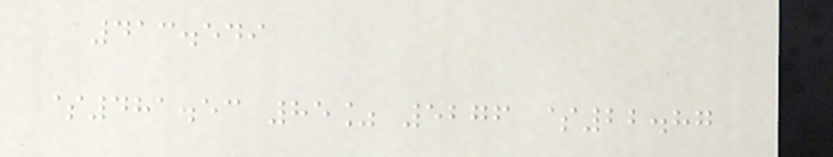413.549
$481.53 85% 5276 $22.87
